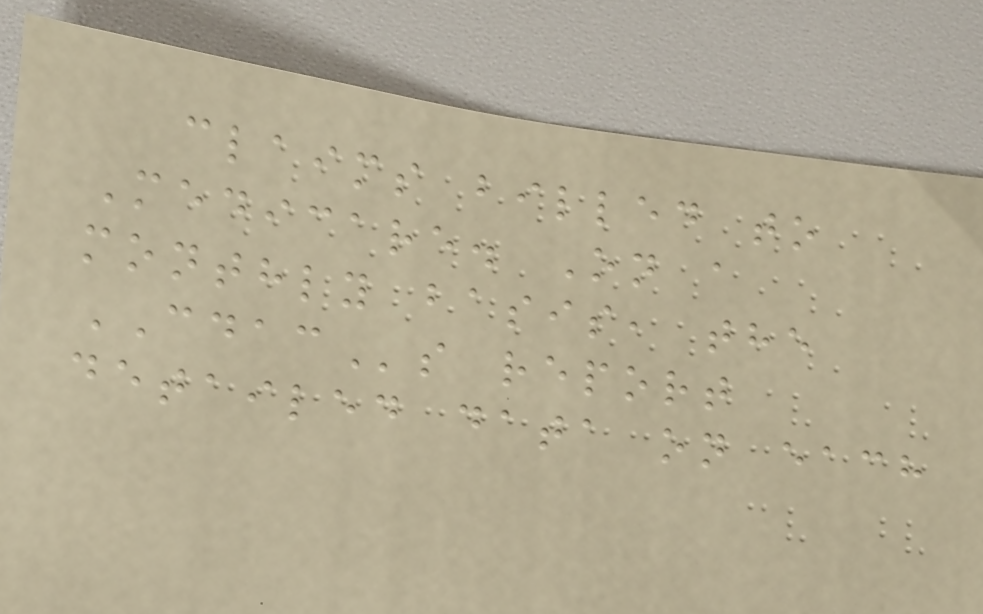claims billed to
Medicare. On a
monthly basis, the
CDACs report
detailed data on each
